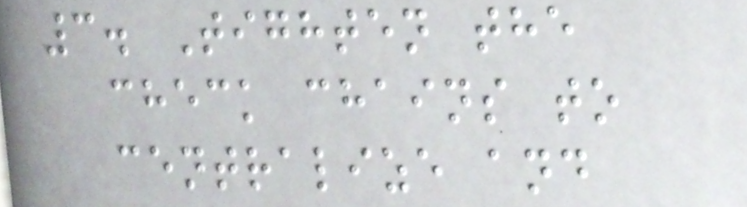3. Tighten the
check chains to
centralize and
